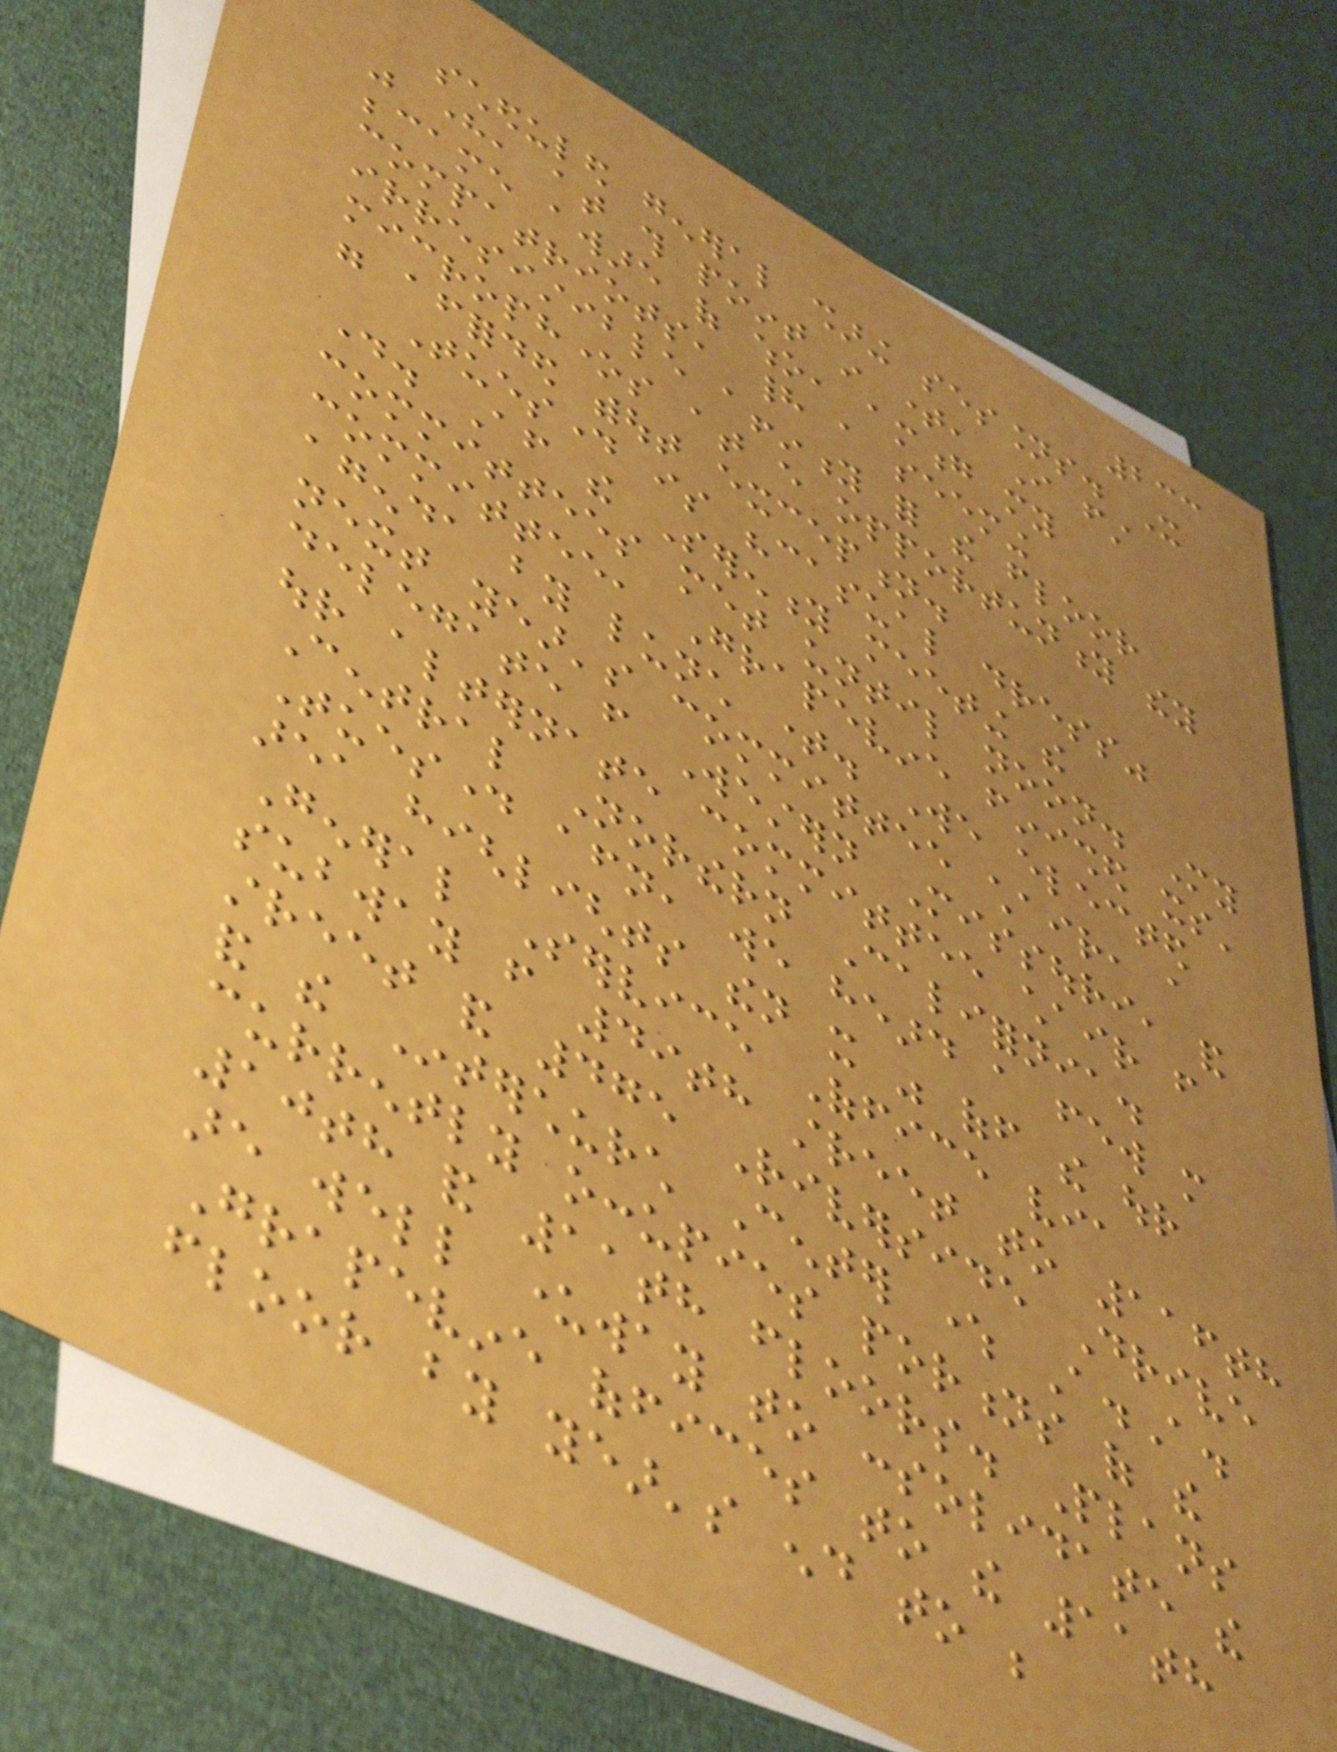233
scheduled general sharing sessions. It
was here, at this point in time, I first
became aware of who, among my
compatriots, had a seeming
irresistible affinity for the floor
microphones at every opportunity they
were afforded without exception.
Tuesday is "casual dress"
day. After the Serenity meeting the
committees met until noon. My
committee, Grapevine finished its'
agenda by lunch time. We elected
next year's committee chair, a
delegate from Western Missouri, and
our alternate committee chair from
Central Northern California.
Tuesday afternoon, we heard a few more
area highlights then it was off the our
General Service Office via
subway from 49th street to 116th
street and 475 Riverside Drive
and the Interchurch Center where A.A.
currently occupies portions of the
10th and 11th floors. Plans
are well underway to consolidate the
Grapevine offices to the 11th
floor by year's end to be
